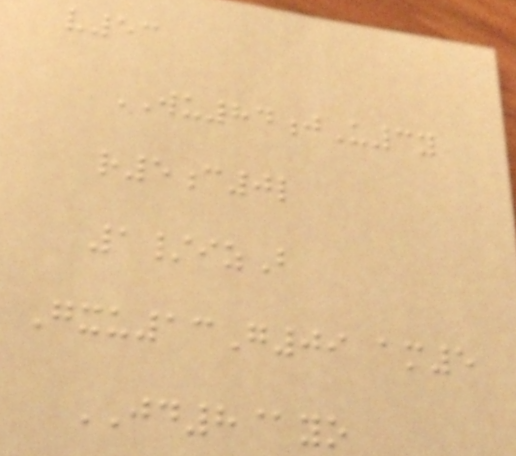v53
WU84jU3y
r5c0l
1/izB
Gxu13G09 am5
JD8@yo
